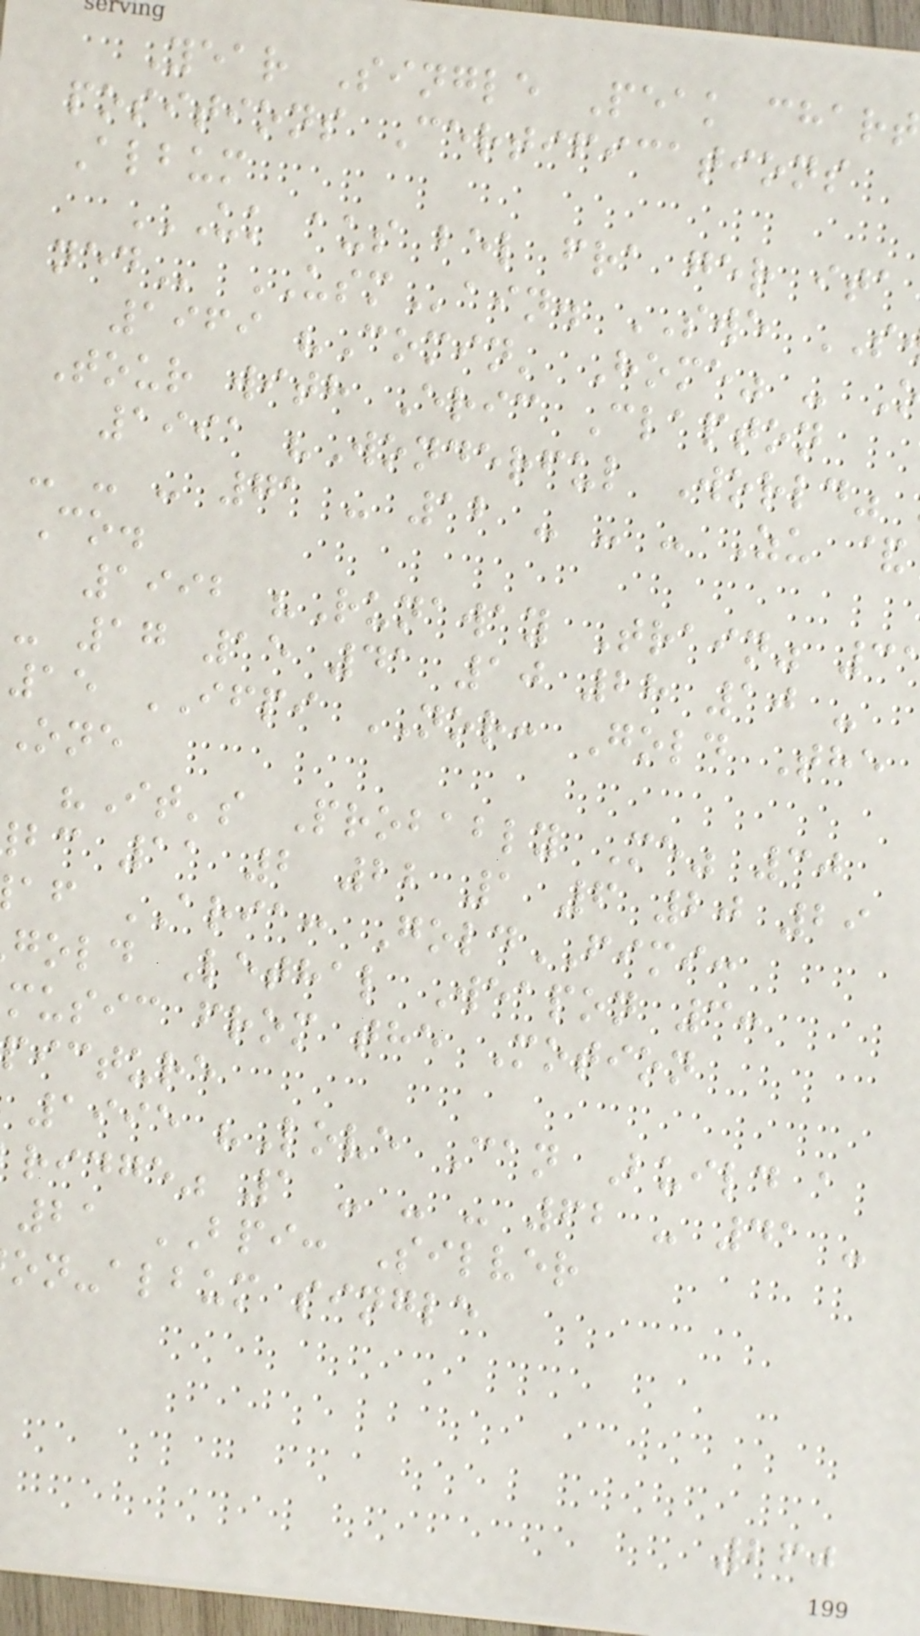Year Single Peak chart
positions Certifications
Album
UK AUS BEL FRA GER ITA
USMain. SWE
1969 "Comin' Home" -
Tour with Eric Clapton
1991 "Wonderful World"
- - - 71 - 12 - - - Zu &
Co.
1992 "Runaway Train" 3
- 17 15 41 10 28 10 -
15 IFPI NOR: Gold The
One
"It's Probably Me" 30
bc 11 2 22 1 6 20 29
af ARIA: GoldFIMI:
gold Lethal Weapon 3:
music from the Motion
picture
1995 "Love Can Build a
ridge" 1 - - - 62 - 41 -
21 BPI: Silver
on-album single
260
